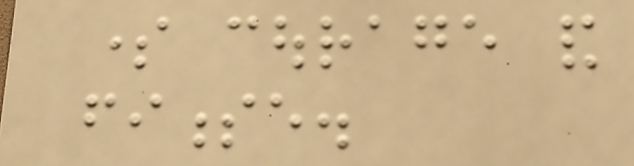some courage and
finesse.
